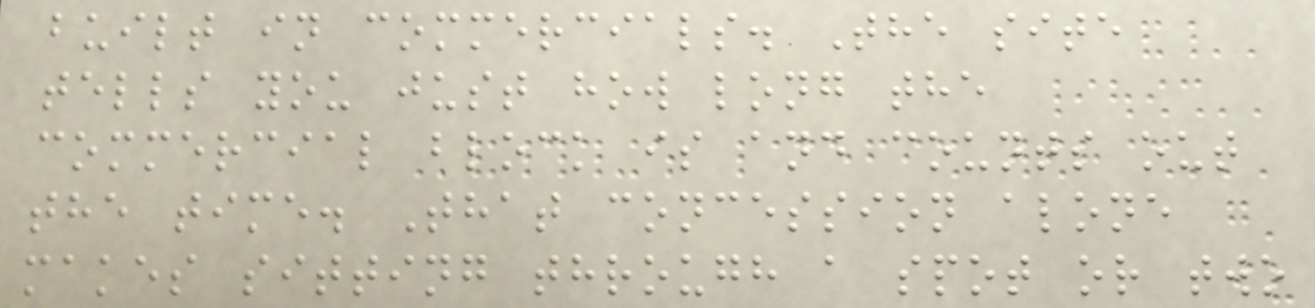built in commercials. The site
tells you just how long the
commercial block is and counts out
the time. That concession alone
makes sitting through a spot or two
